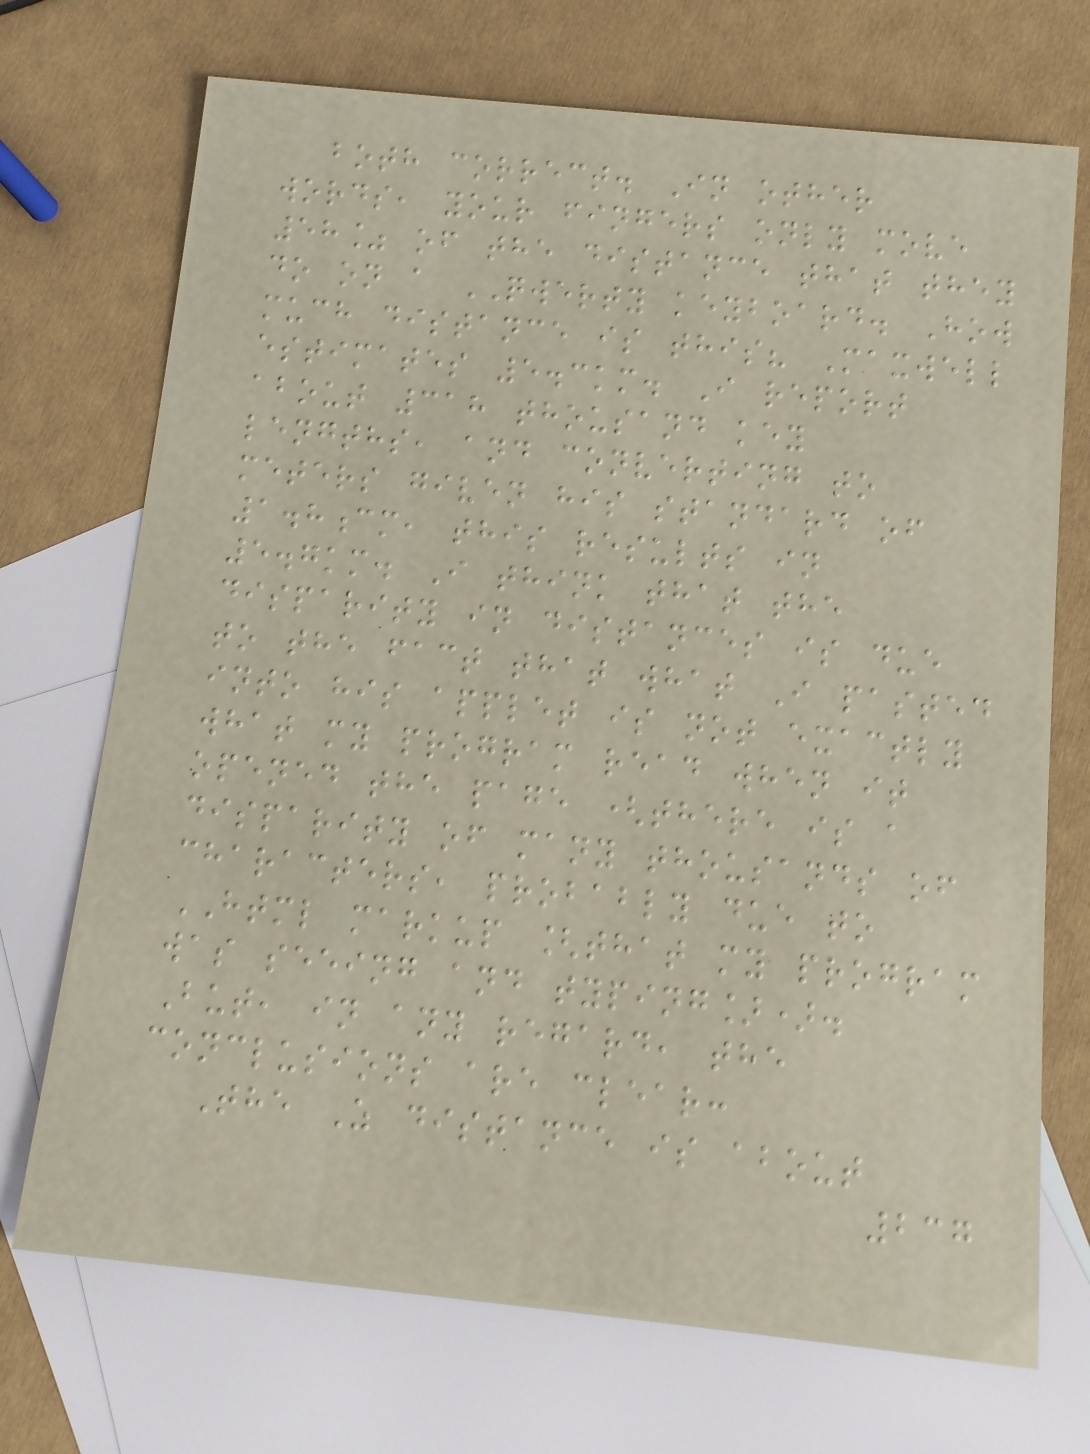both correct. In other
words, your fingers only move
58% of the distance that they
do on a QWERTY keyboard. How
much distance is this? Maxwell
estimates 5.3km. I report
about 318 thousand key
lengths, and converting to
meters given his standard of
1.8cm, this results in
5.7km. I think that the
disparity in distances is due
to the fact that what I pasted
into his applet is not exactly
what my program read when it
opened the page (there is a
disparity of many thousands of
characters, probably due to
HTML markup [that my program
was seeing and typing]).
But, in any regard, the
conclusions are clear:
The Z distance is about
237
